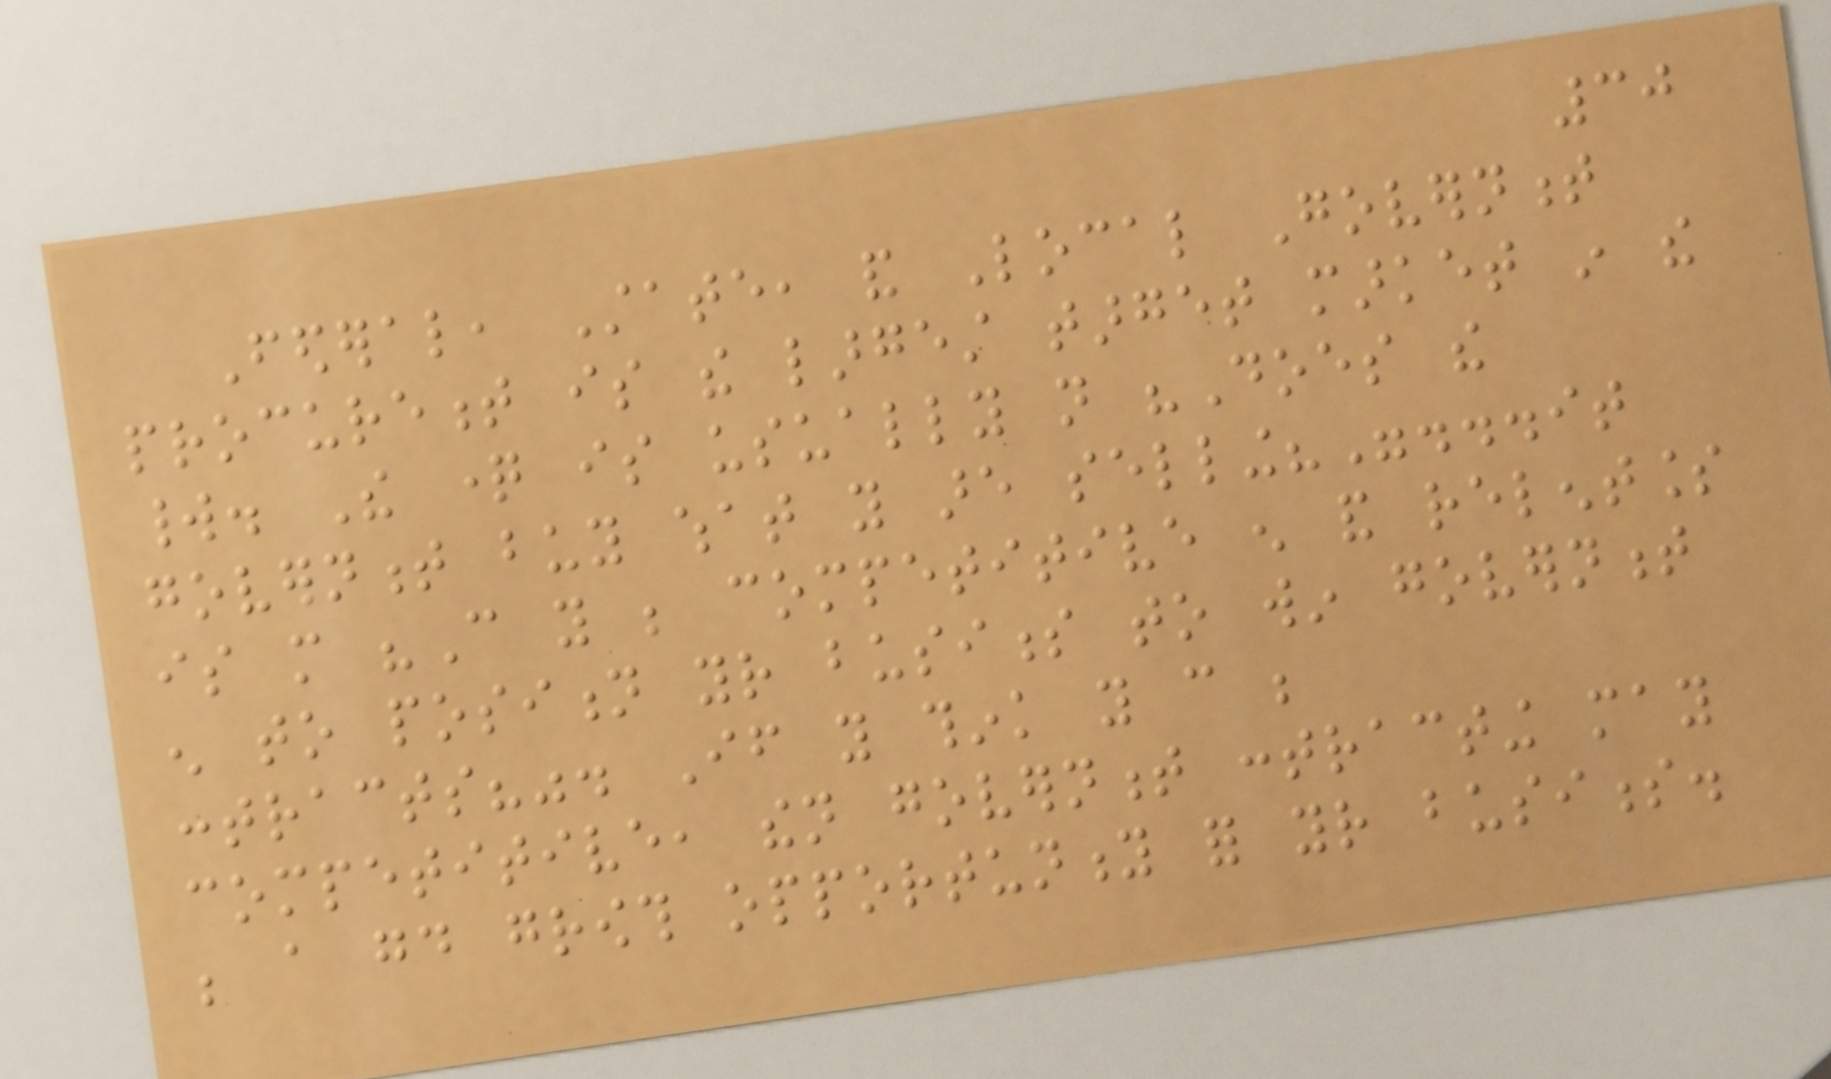30
Federal, State, and Local Government
procurement is the largest target market in the
world. The question is usually not "Does the
government buy what you are selling?"...it
is more "Can you be competitive enough and relentless
enough to position your business to win government
contracts?". If you think you can be
competitive, then government contracting may
be a good growth opportunity for your business.
